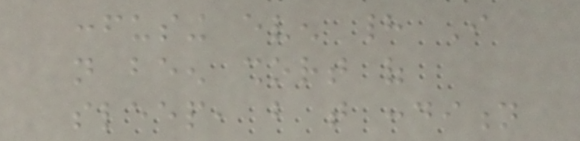confusing even had I
not been short of
sleep, but that condition
